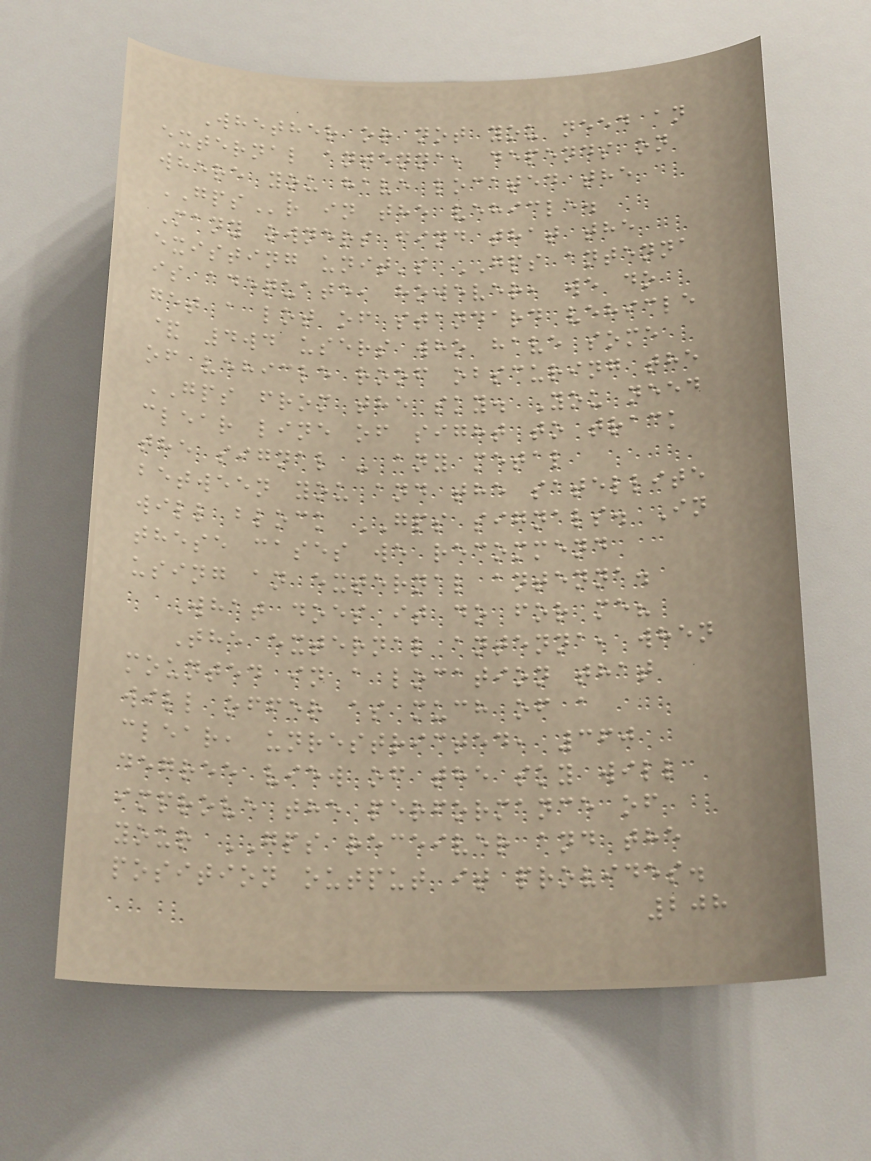Whether or not you need an
external antenna, depends on
where you have located the
GPSr in the vehicle.
Many owners find that the
existing unit's GPS antenna
is adequate, however, we do
get a lot of standard vehicle
& 4wd users who have some
of vehicle roof obscuring the
GPS from the sky. You need
clear line of sight to track
the signal - any metal
between you and the satellite
will block GPS signals. In
these cases we recommend
using an external antenna.
What does it do for me?
The external antenna, when
mounted in a location that
will offer as much of a
clear, unrestricted, 360
degree view of the sky will
improve the performance of
your GPS receiver and the
position output it provides.
208
